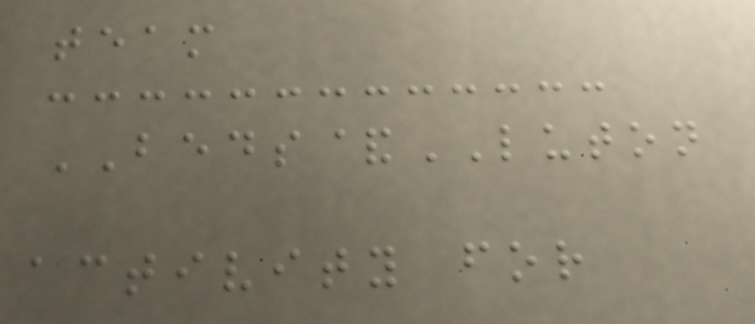team
BEDS&LUTON
activity for
